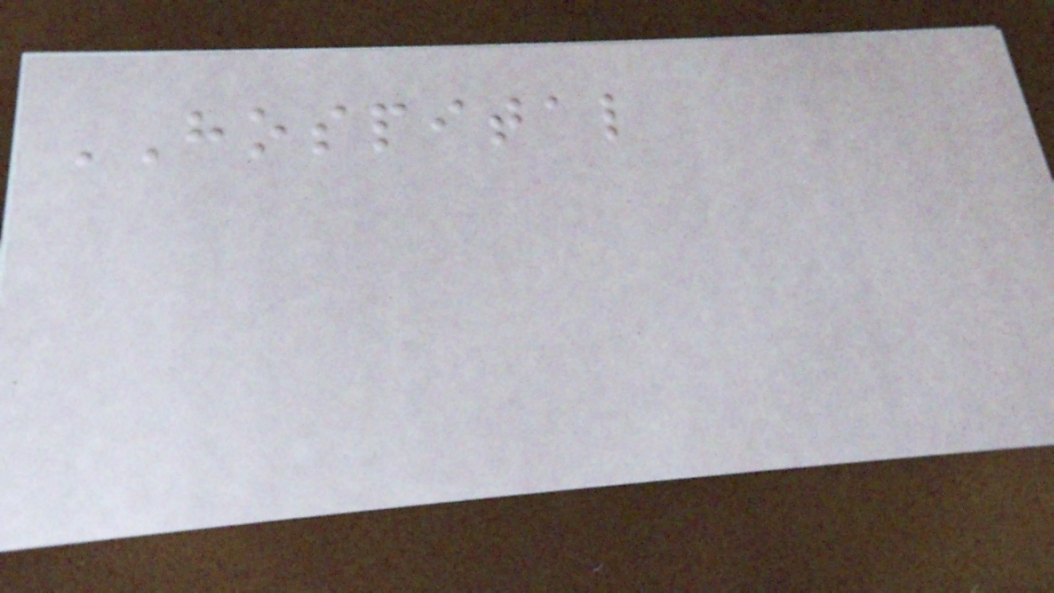HOSPITAL
